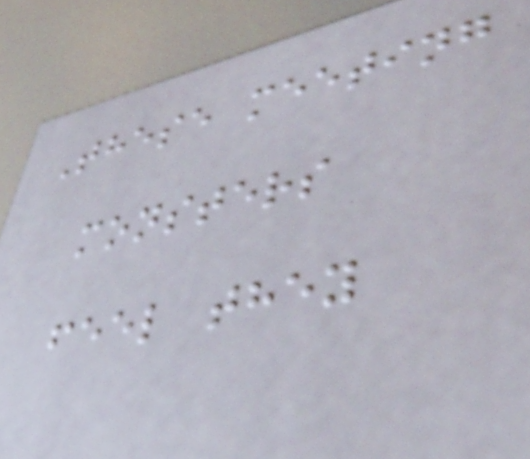These meeting
monsters
feel they
